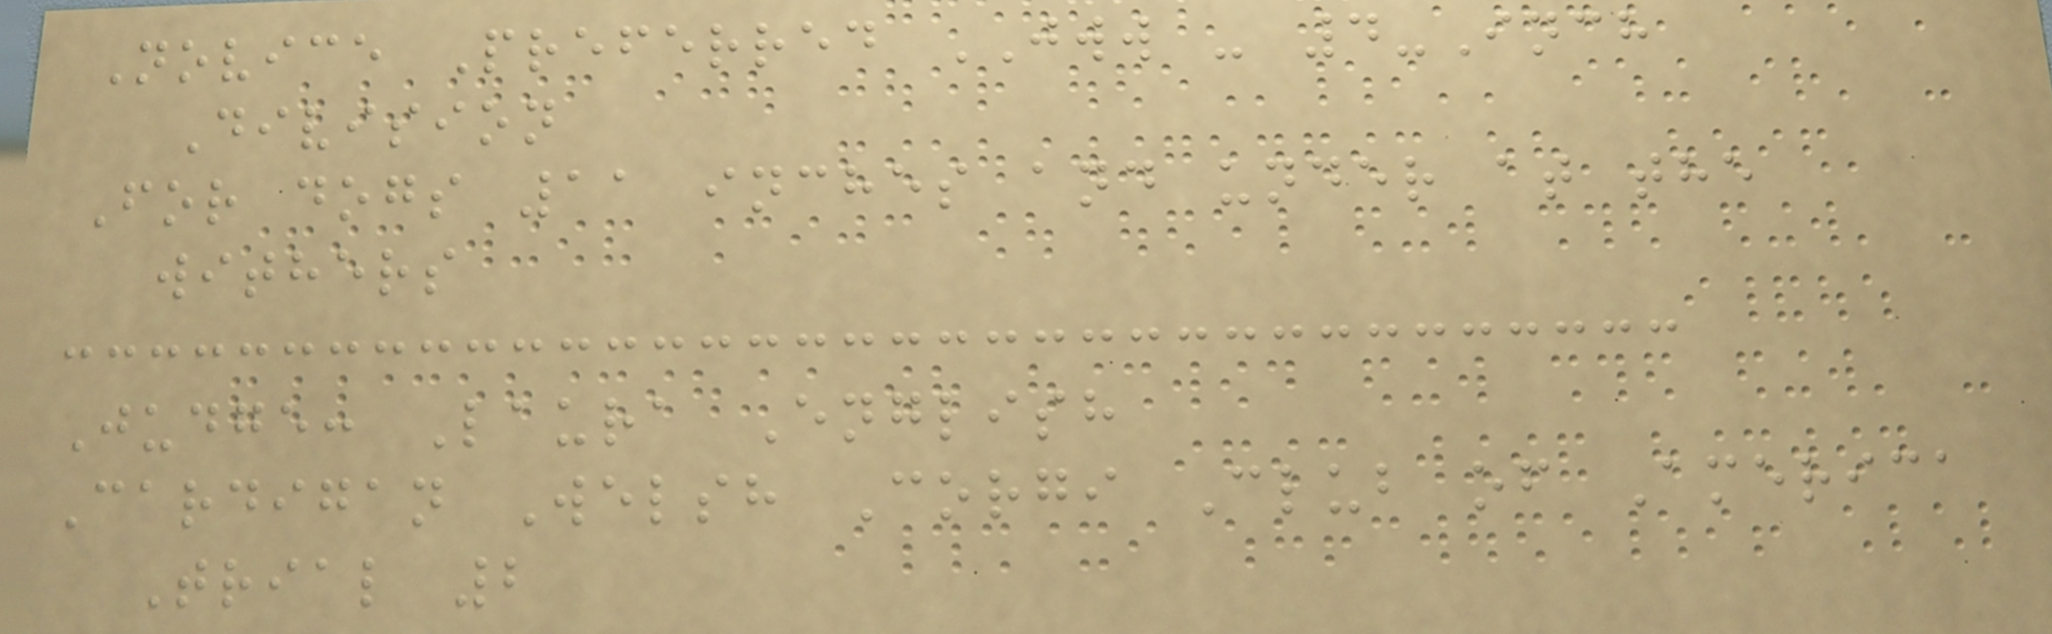Novice Preferred JWW - 4-Inch
Division
For dogs 11 inches and under at the
withers
Judge: Laura English
Cardigan Welsh Corgi Club of America
Trial 2
